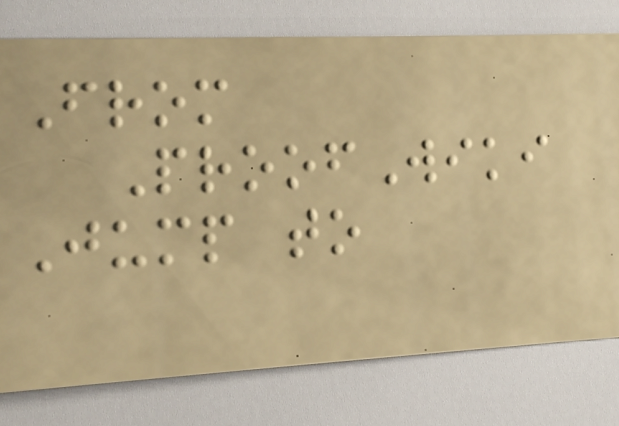From
ProofWiki
Jump to
